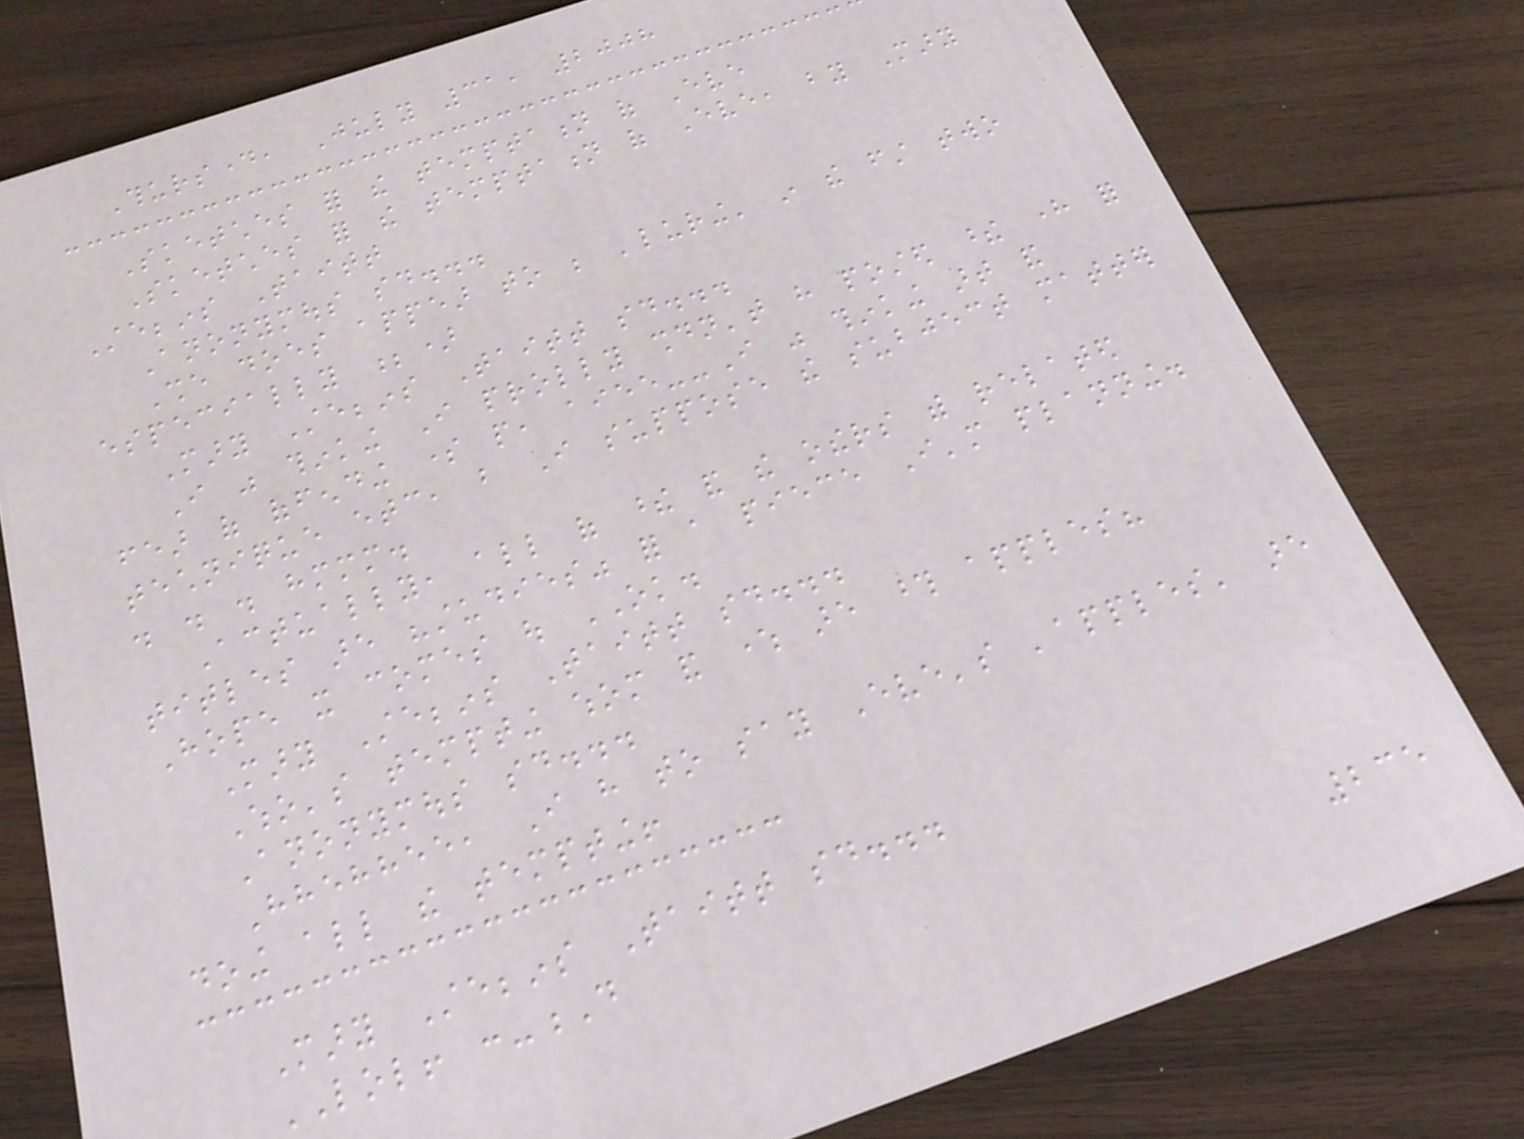Thursday, July 31, 2008
Sketches for the temptation of Eve
Sketches for the temptation of Eve, by Mary
Stebbins Taitt
Anonymous said...
She does appear to be 'luring' in the first two
especially ;)
Mary Stebbins Taitt said...
I was thinking I prolly shouldn't have posted these here for
fear of offending some people, aiee--I was thinking art and
technique etc, but I suppose the subject matter
. . . hmmm.
Actually, all of these and the others with related
titles are "studies" for a piece I'm planning.
Hope it comes out OK.
Mary Stebbins Taitt said...
Who's tempting whom and where are those apples?
Anonymous said...
Hhehhee, I have to say Eve's 'apples' are
doing all the tempting!
Mary Stebbins Taitt said...
LOL! :-D
235
